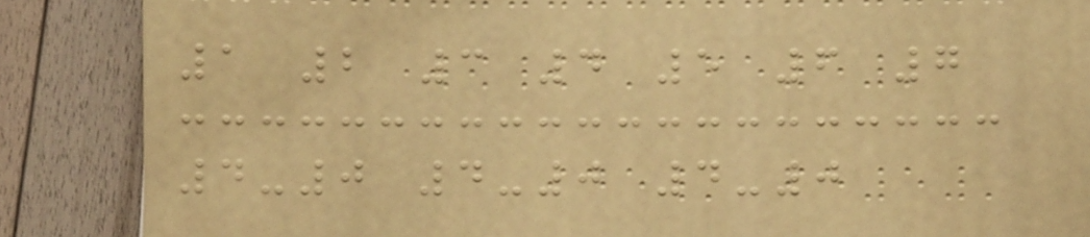1 2 3 4 5 6 7
4-0 4-0 4-0
